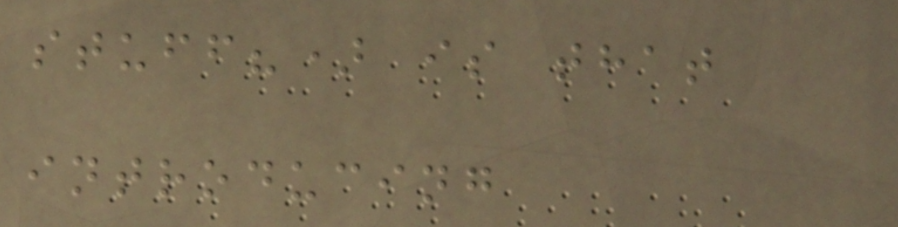stuff?) is that
introducing
